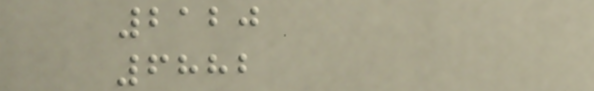2120
6882
